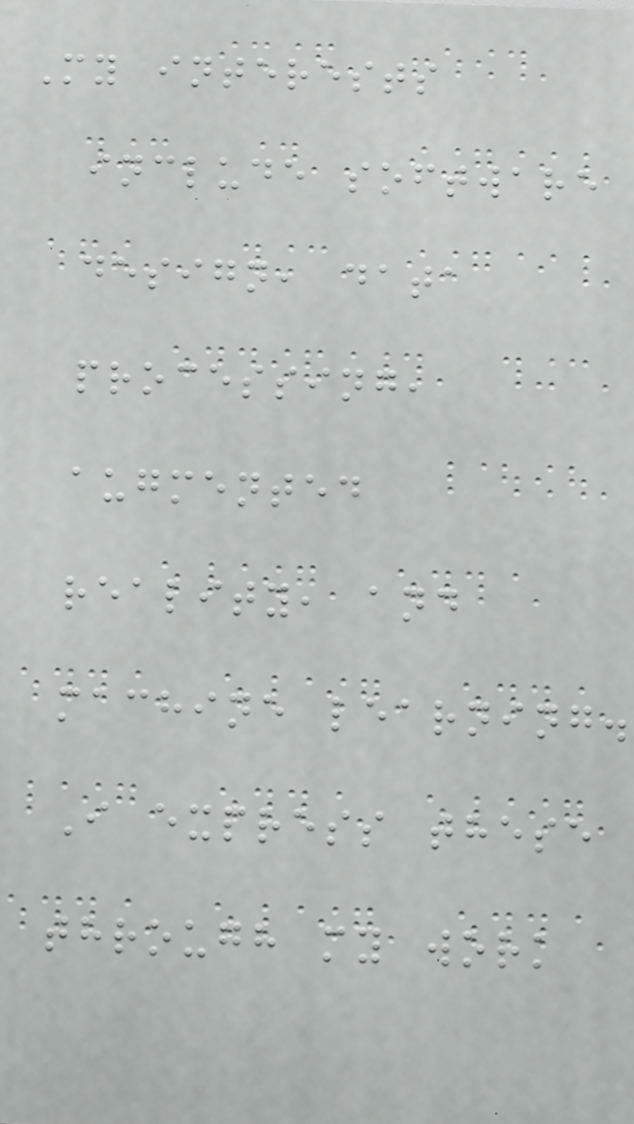My interests
include software
design, data
processing,
augmented
reality, and
machine learning.
I express these
through my work
